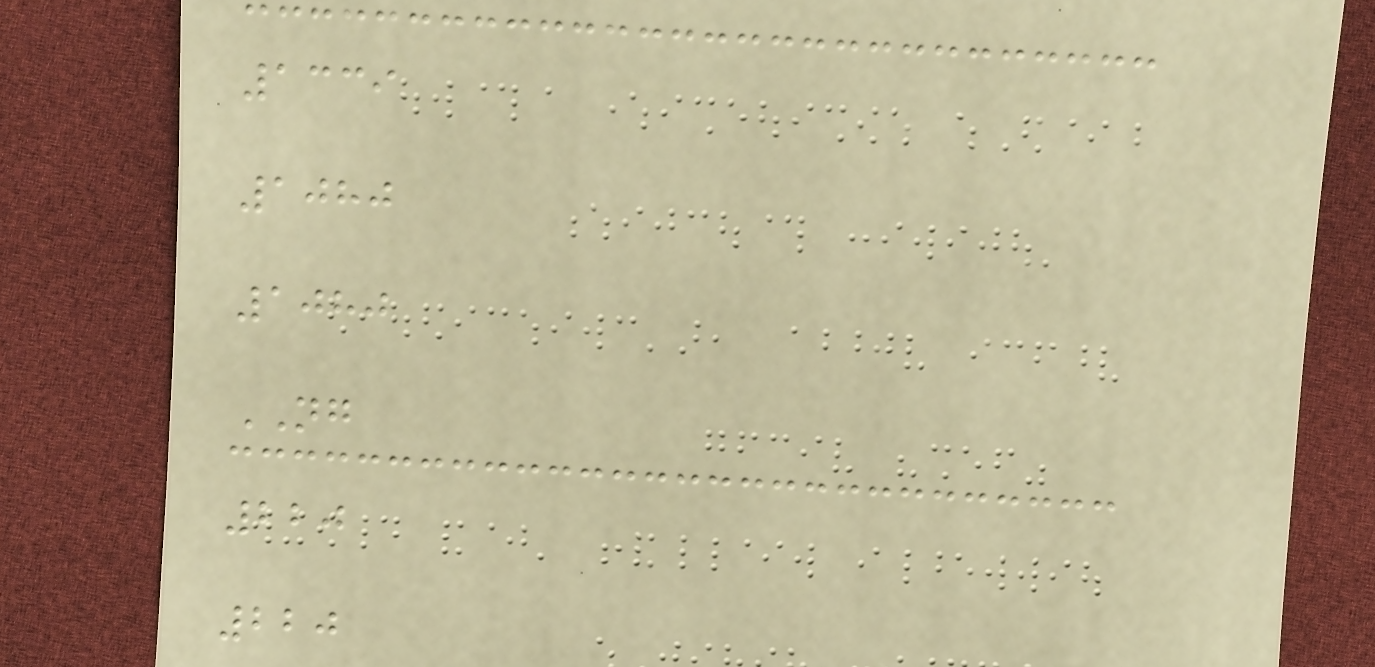1339
1080
1080
NG
220
220
